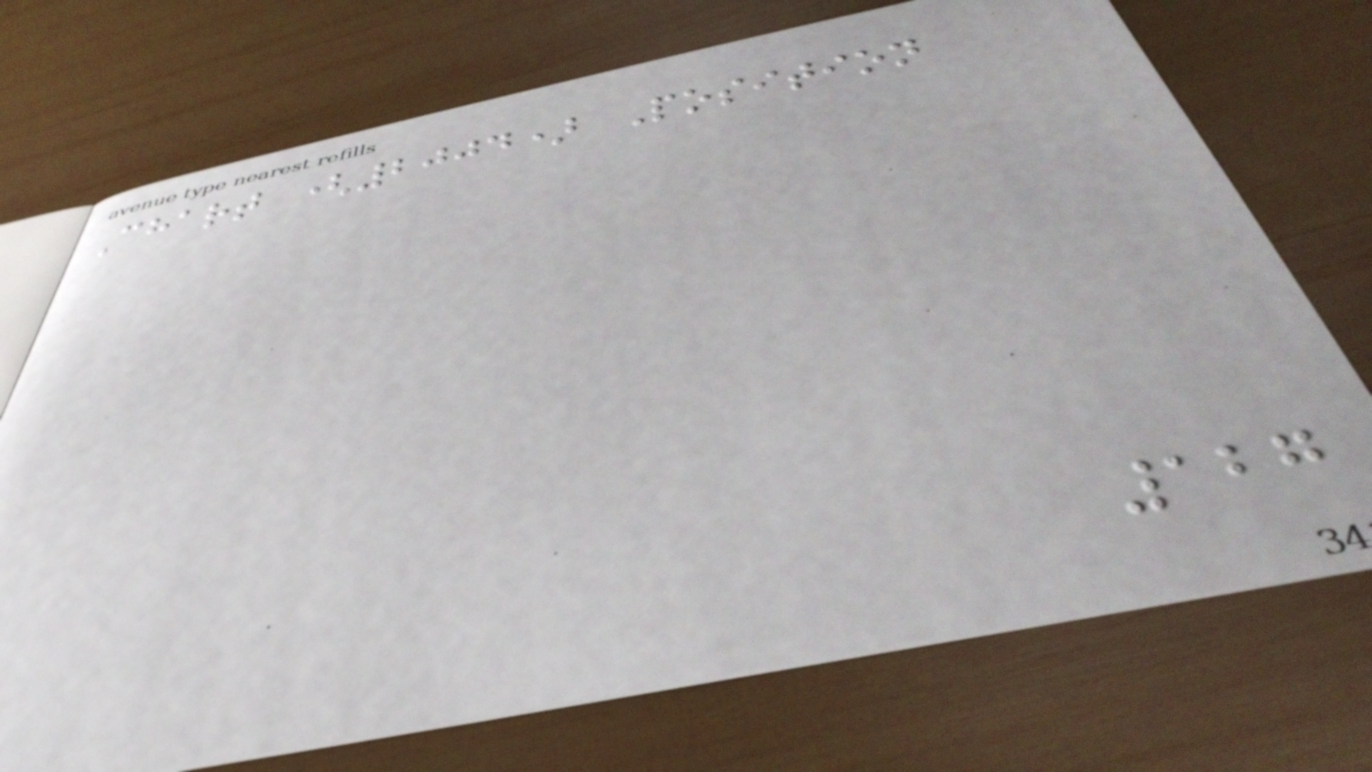Chart (2004) Position
127
